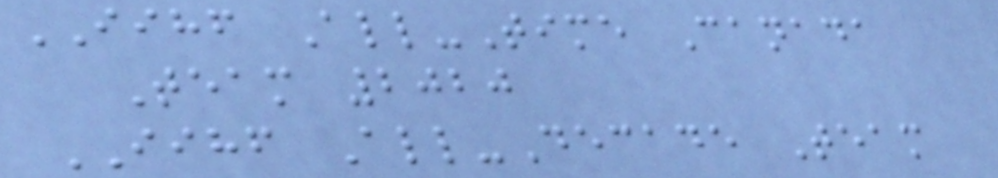IIHF All-Time Canada
Team 2020
IIHF All-Decade Team
